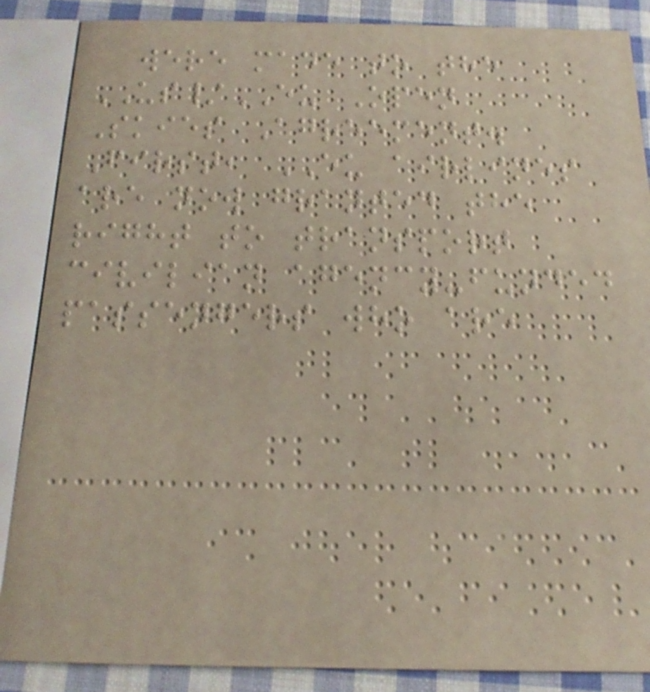were made to the
US/EU Open
Skies Agreement.
First, EU airlines
are now granted the
right to transport
civilian agency-funded
passengers who are
